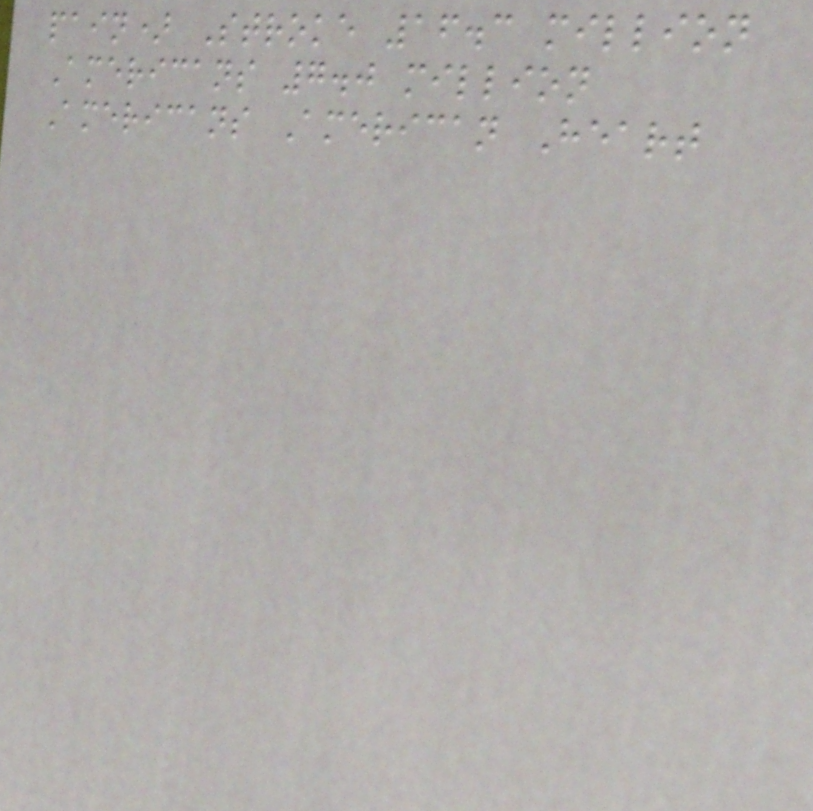pain) Stroke 16.3 million
Americans 7.0 million
Americans American Heart
